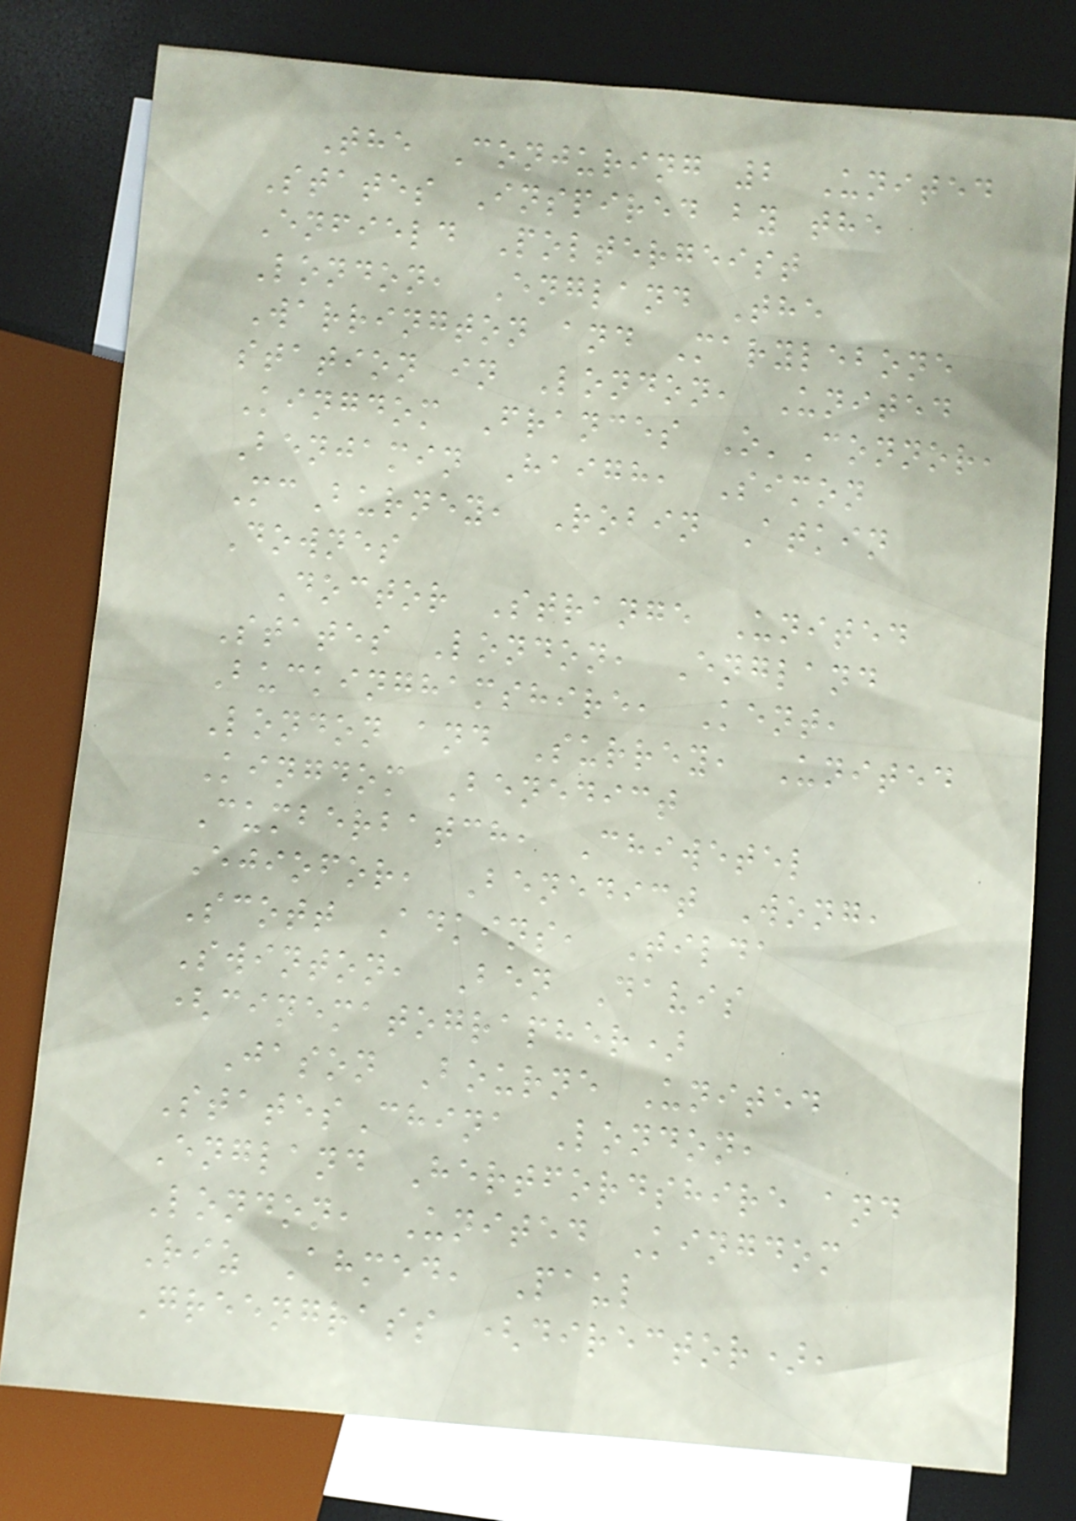The Conjuring 2 United
States Inspired by the
Enfield Poltergeist
London, England The
Warrington and Marylebone
station in London, United
Kingdom Frances O'Connor,
Benjamin Haigh, Simon
McBurney, Robin Atkin
Downes
Doctor Strange United
States London, England
Buckinghamshire, Kent,
London and Surrey, United
Kingdom Benedict
Cumberbatch, Chiwetel
Ejiofor, Benedict Wong,
Scott Adkins, Tilda
Swinton, Ben Davis
(cinematographer)
Jason Bourne United
StatesChina London,
England Hertfordshire and
London, United Kingdom
Riz Ahmed, Paul
Greengrass (director),
